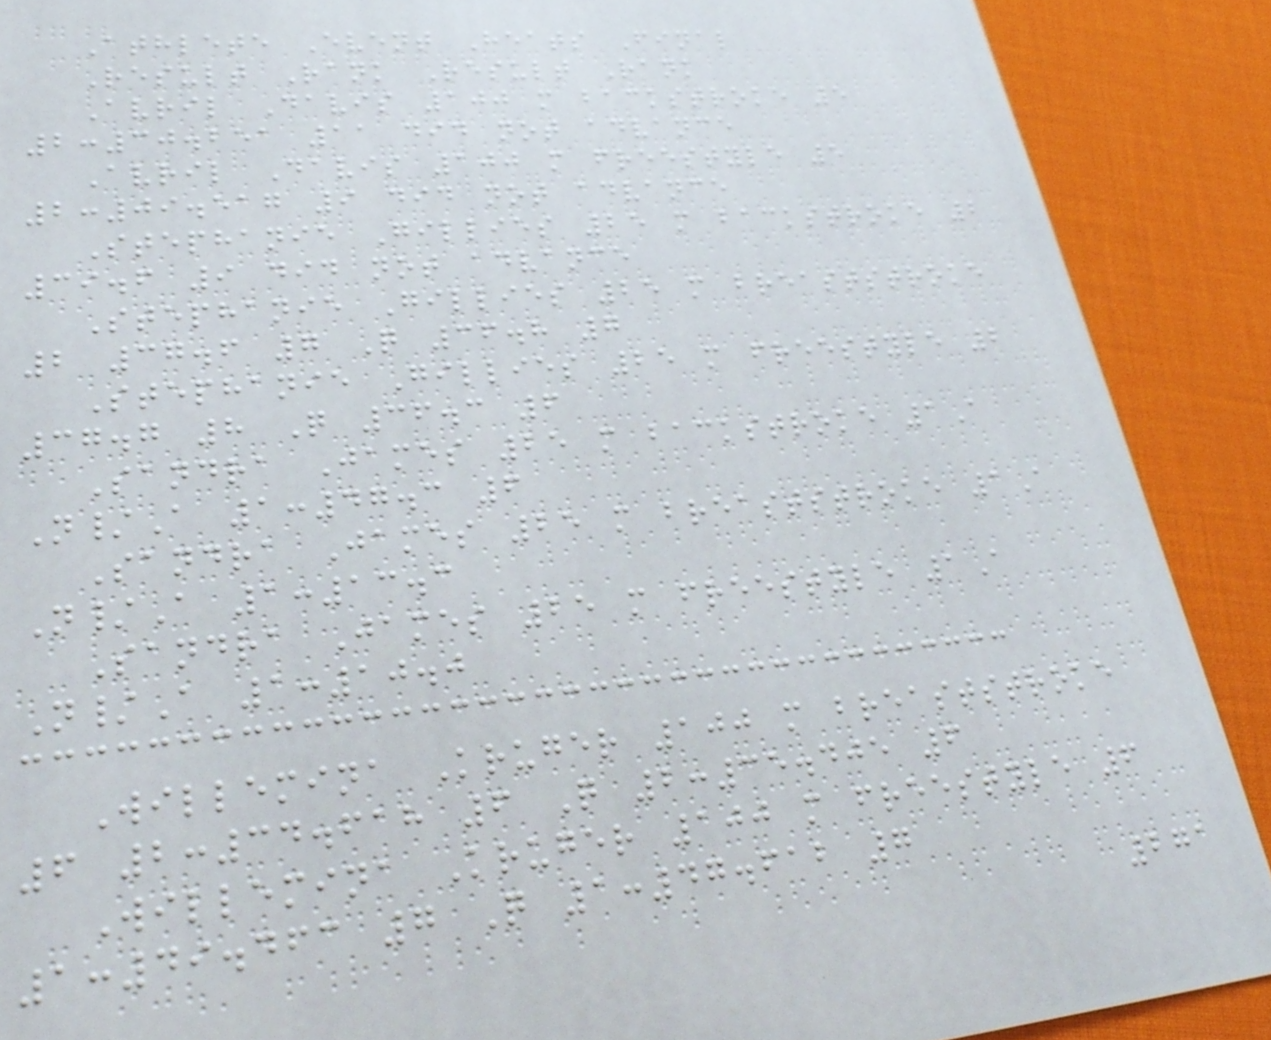Athlete Event Heats Final
Result Rank Result Rank
Avril Davis 100 m backstroke 5
2:30.251 11 did not advance
Avril Davis 100 m freestyle 5
2:09.517 9 did not advance
Stephanie Gillies 25 m backstroke 2
39.6 9 did not advance
Stephanie Gillies 25 m breaststroke
2 37.6 7 Q 36.8 7
Stephanie Gillies 25 m freestyle 2
37.7 8 Q 36.3 6
Sandra James 25 m backstroke 1A
N/A 1:47.3 6
Sandra James 25 m breaststroke 1A
N/A 1:13.3
Sandra James 25 m freestyle 1A
N/A 1:10.0
Willemina Kruger 100 m breaststroke
6 2:34.618 6 Q 2:35.405 6
Willemina Kruger 100 m freestyle 6
1:49.463 7 Q 1:47.612 7
271
